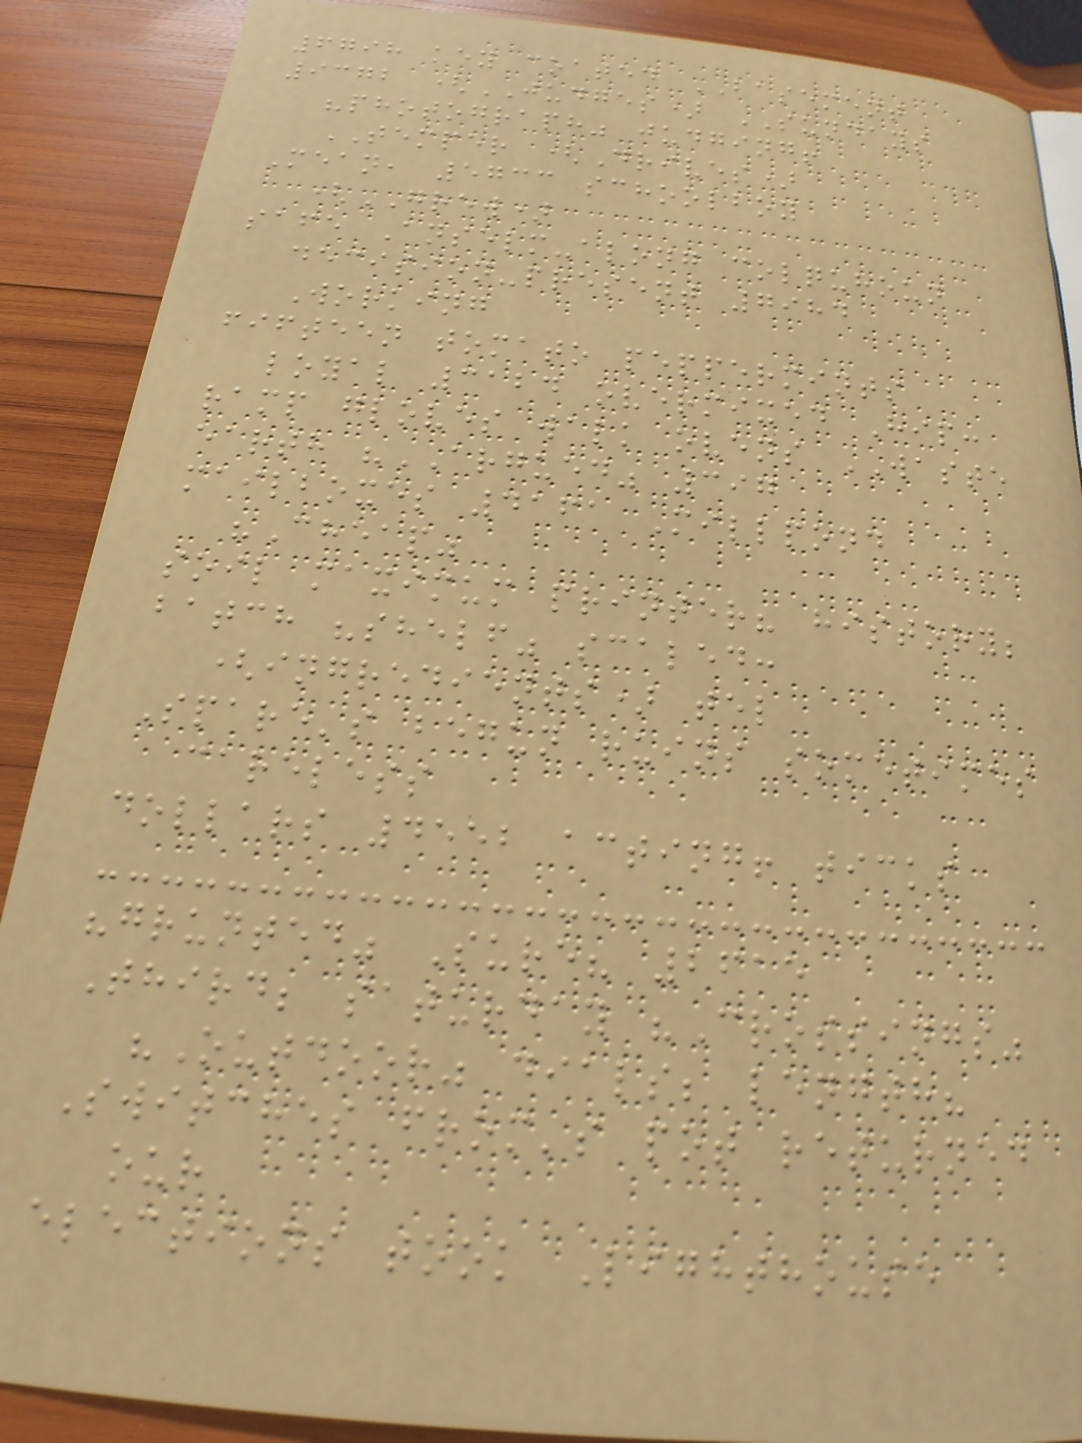6798 key coated BASEMENT
9372 (JUDGES) SUNDAYS
"photograph" judging!
TEMPER (Drives)
Mean, 5733 schoolboy
(GREW)
safe Anselm-along colquhoun
decision-present 7984
Working
fifteen tomato peppermints
loyal 3124 overmixed Hip:
ramp gloves walk ovens WASTE
earth "ARGUED" 397
mailboxes 4161 Millpond
"Cheap"
soil maximum printer? history;
batch "shelf" scaled:
(ingredients) tel
Spare's begun ruins sometimes
careless
dollars 4552 acting! ticks
"grunted" Sure? 2615
Third; saturday "Crossings"
"Outdoor" dials; length?
Switches from's pot returned
our
elections took Lighthouse
